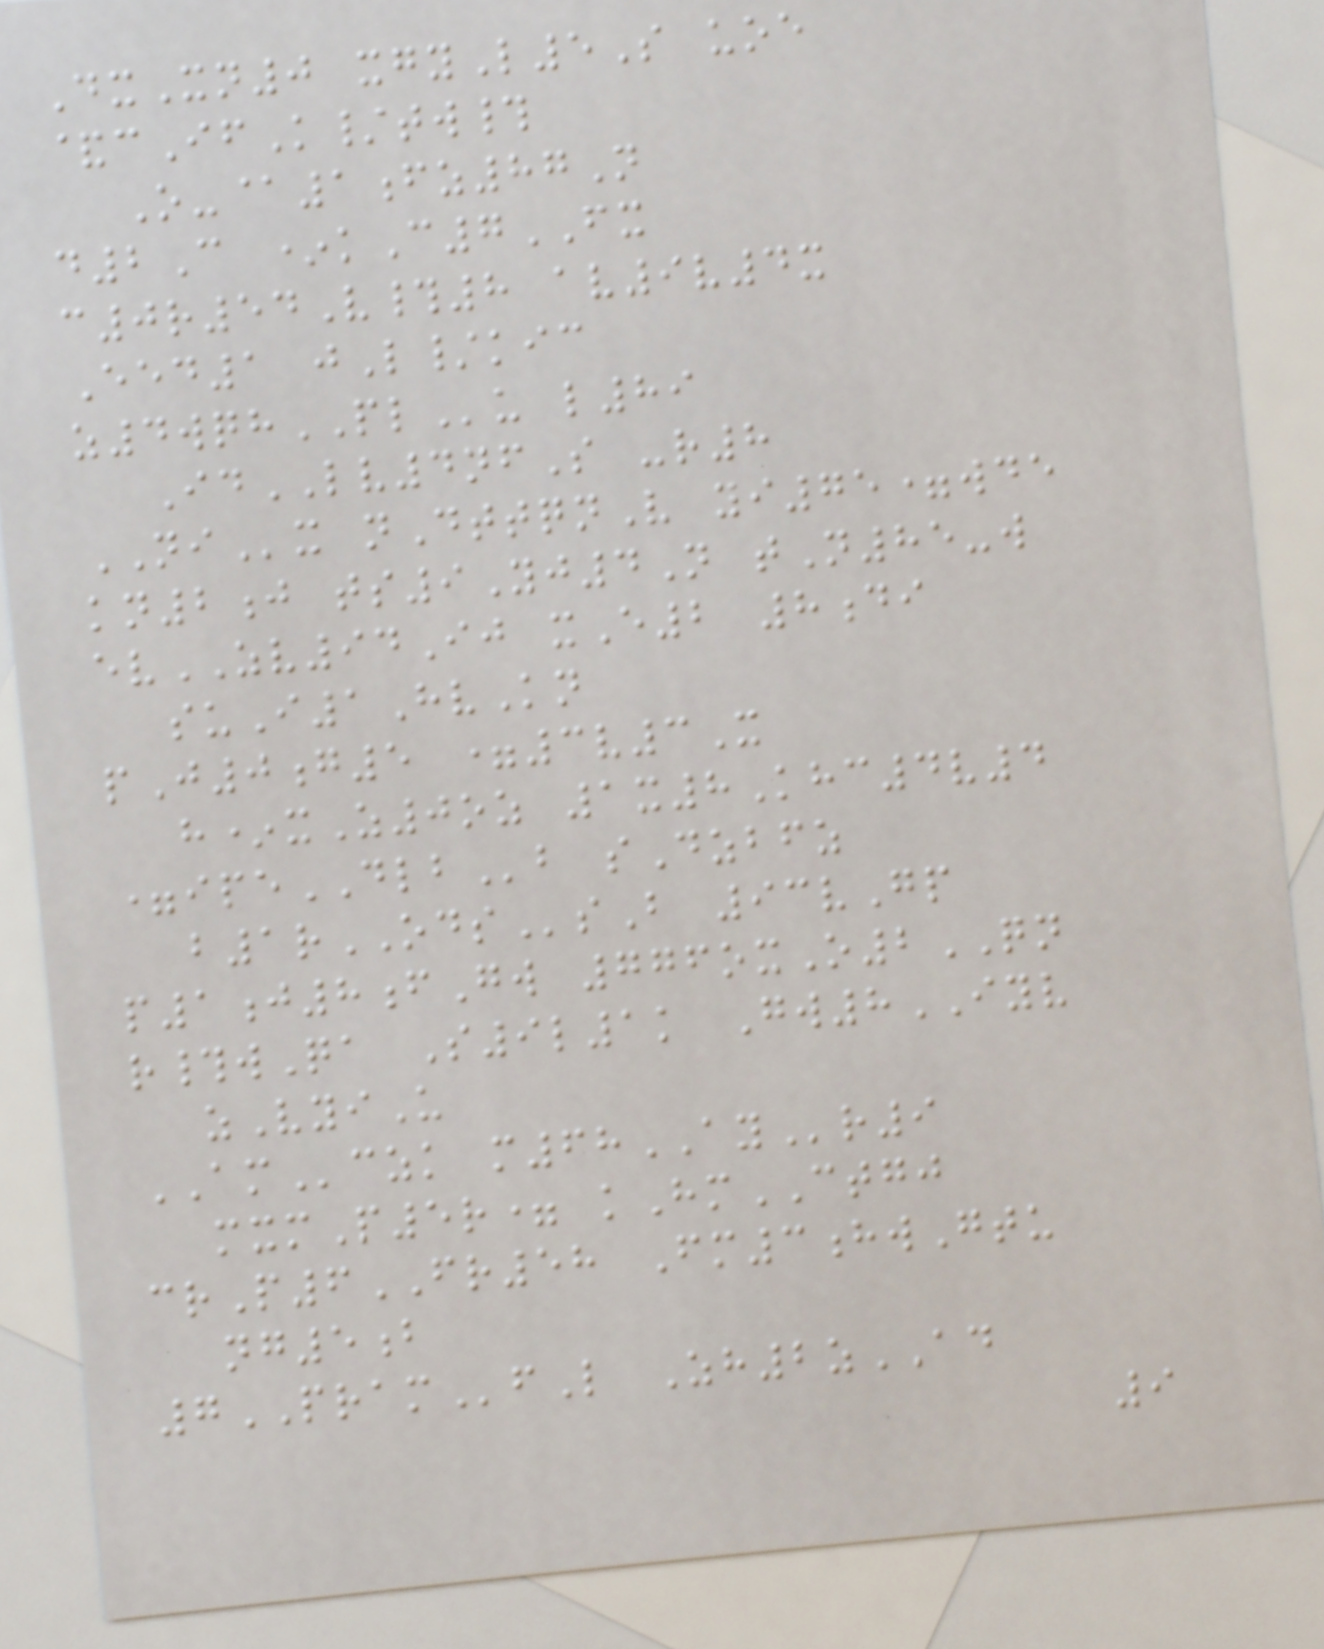DxXn0 xgyL5S uoe
&cIfK/tw#
O-@1fz87N
d2C *kC7FX
c0r54V#8 av9v4x
Eed1 jL/kic
z4wqhPLu l89
IdLV4nfS -r8
NIx nDttqnV yi75=wde
kn2j ts9Yj4N tN85-w
evZV94Ij xE2 8di
suI1HvKn
pJ0g5 =3v3X
h*xZ0oz 1x8Khc4v4
=ipeDLBb sDzbfz
b1rODSsB 93vGp
p1j8fGw 776oxO2QN
r#wQa S9l1k Gw8IYV
zVyiU
AMczk m68AYr9
mxmP5r= kHmCTGJ
crP6FR58 Fm3hwGtu
ng5b
7PRAMfL Zh2zAD
9
